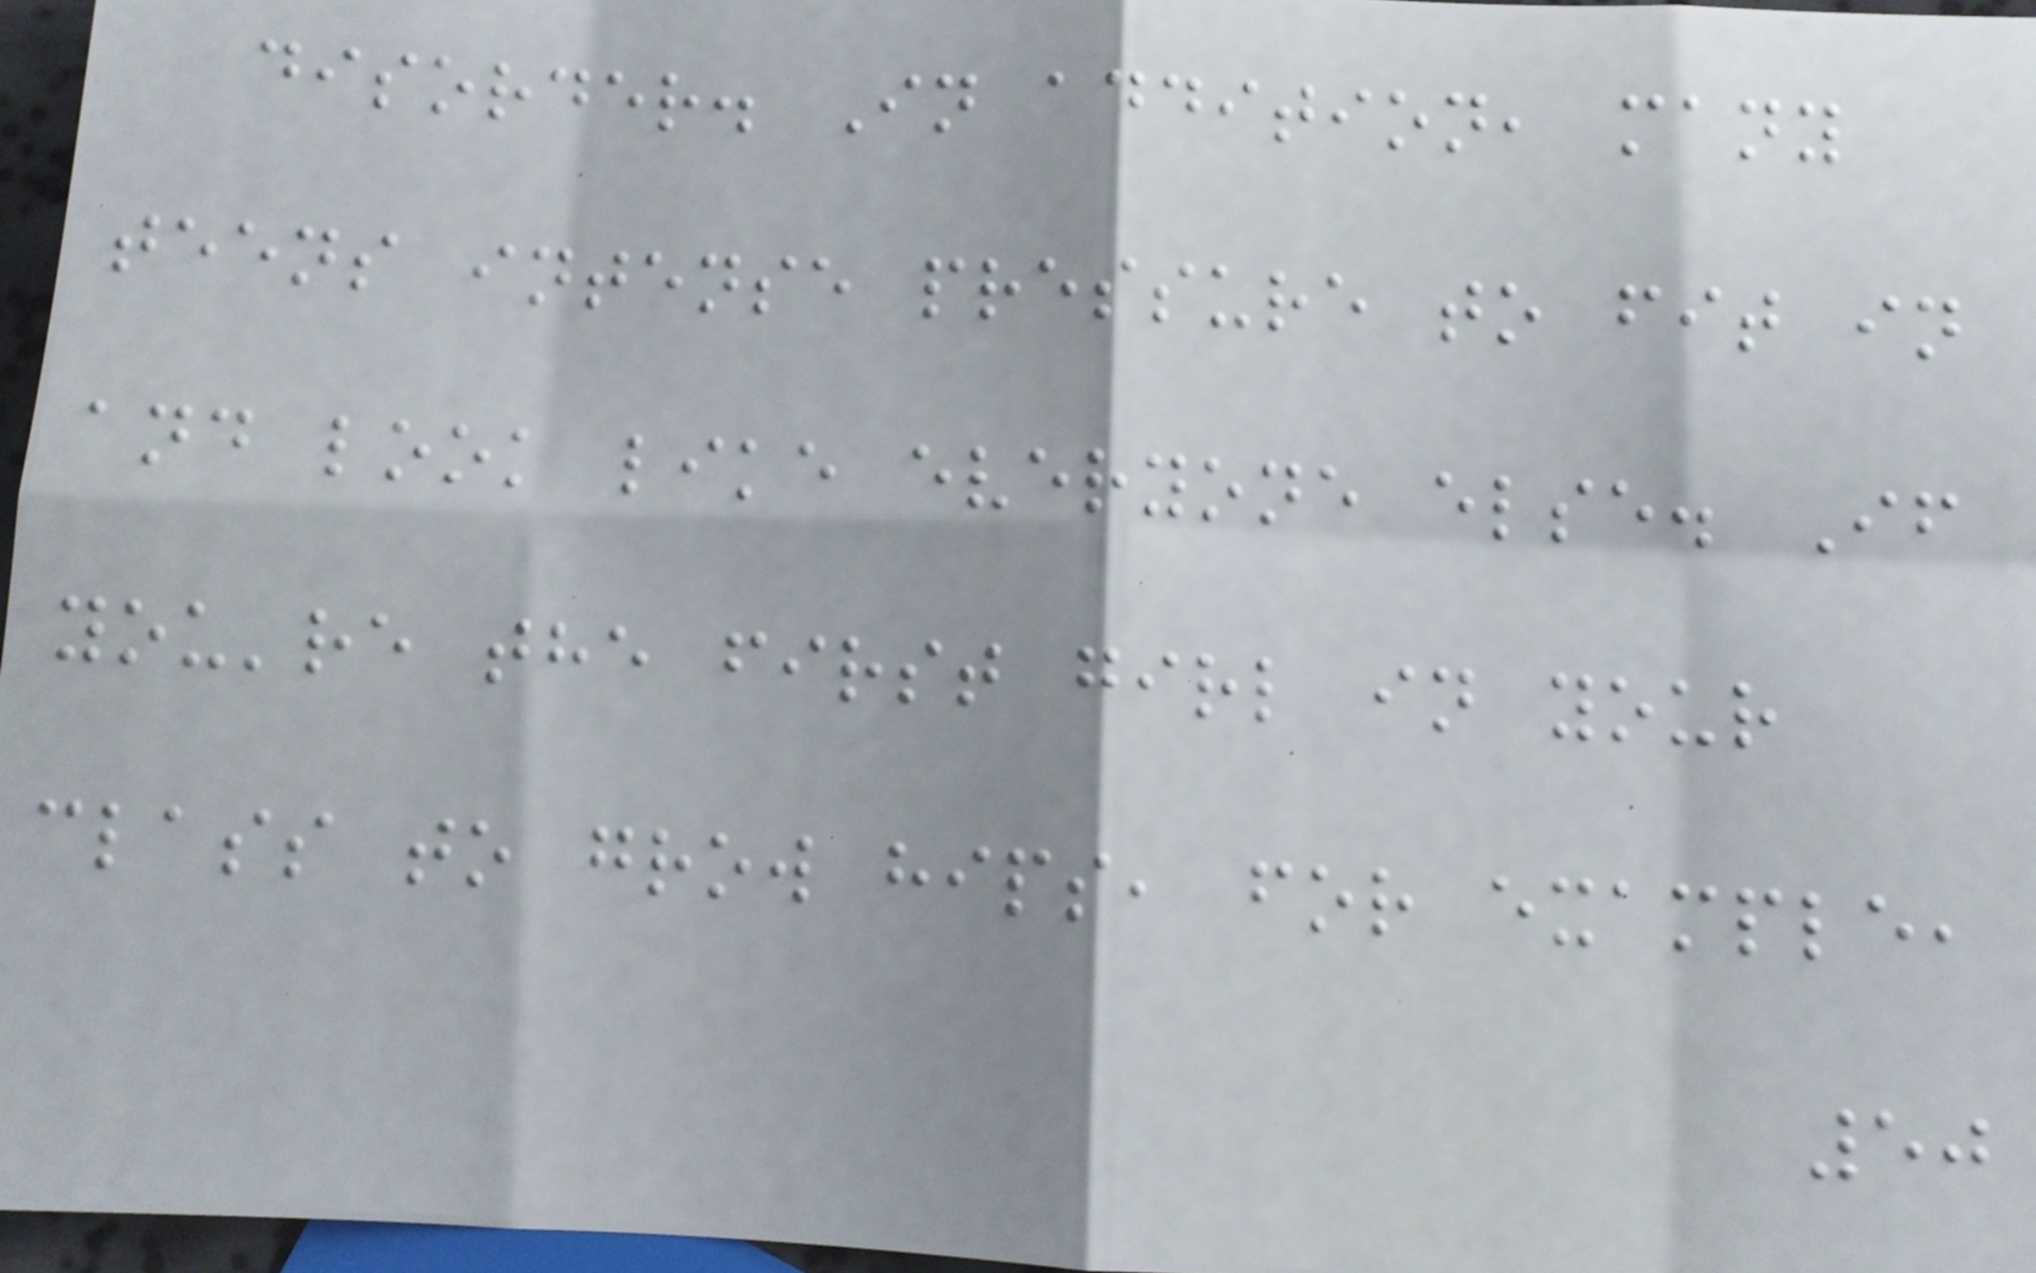disorder. In addition, many
teens intense pressure to fit in
and look like everyone else. If
you're the first girl in your
class to grow hips, for example,
50
